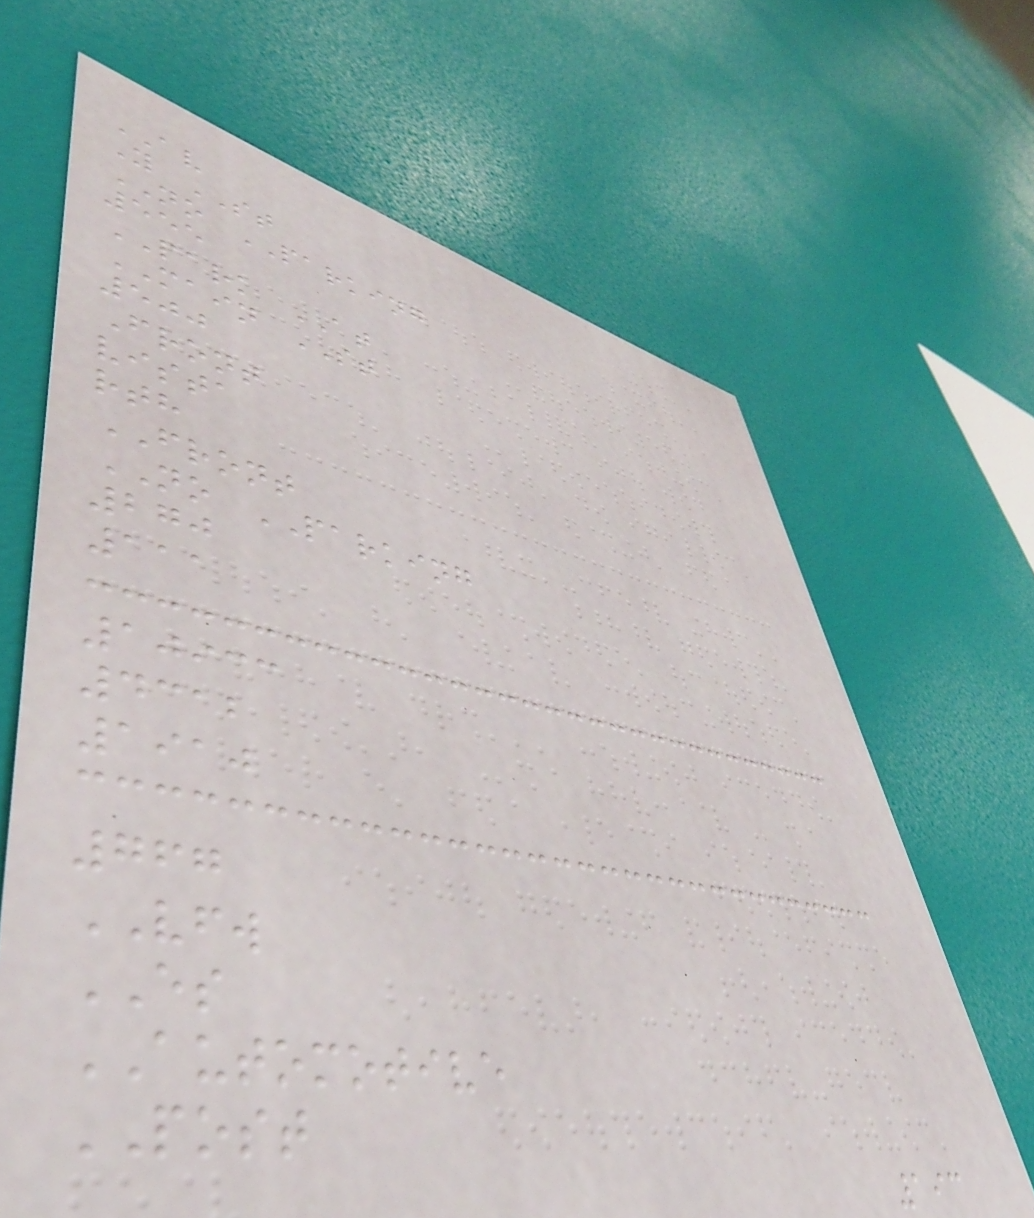AV
Y ST
NO PARKING
555
PARK AT
MAIN ST
500
Front
vista
rth
FRONT
NO PARKING
270
111
10933
4312
1910
767
VFW
ES
AUTOMOTIVE
POST
193
